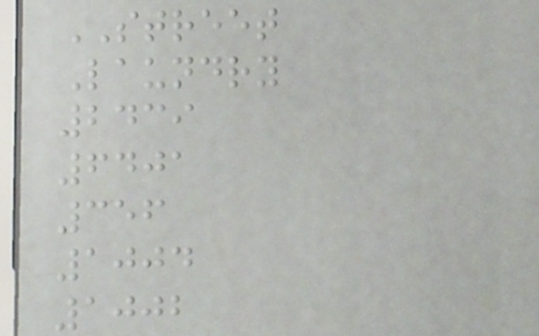STREET
Laundry
2439
6401
356
1004
1002
